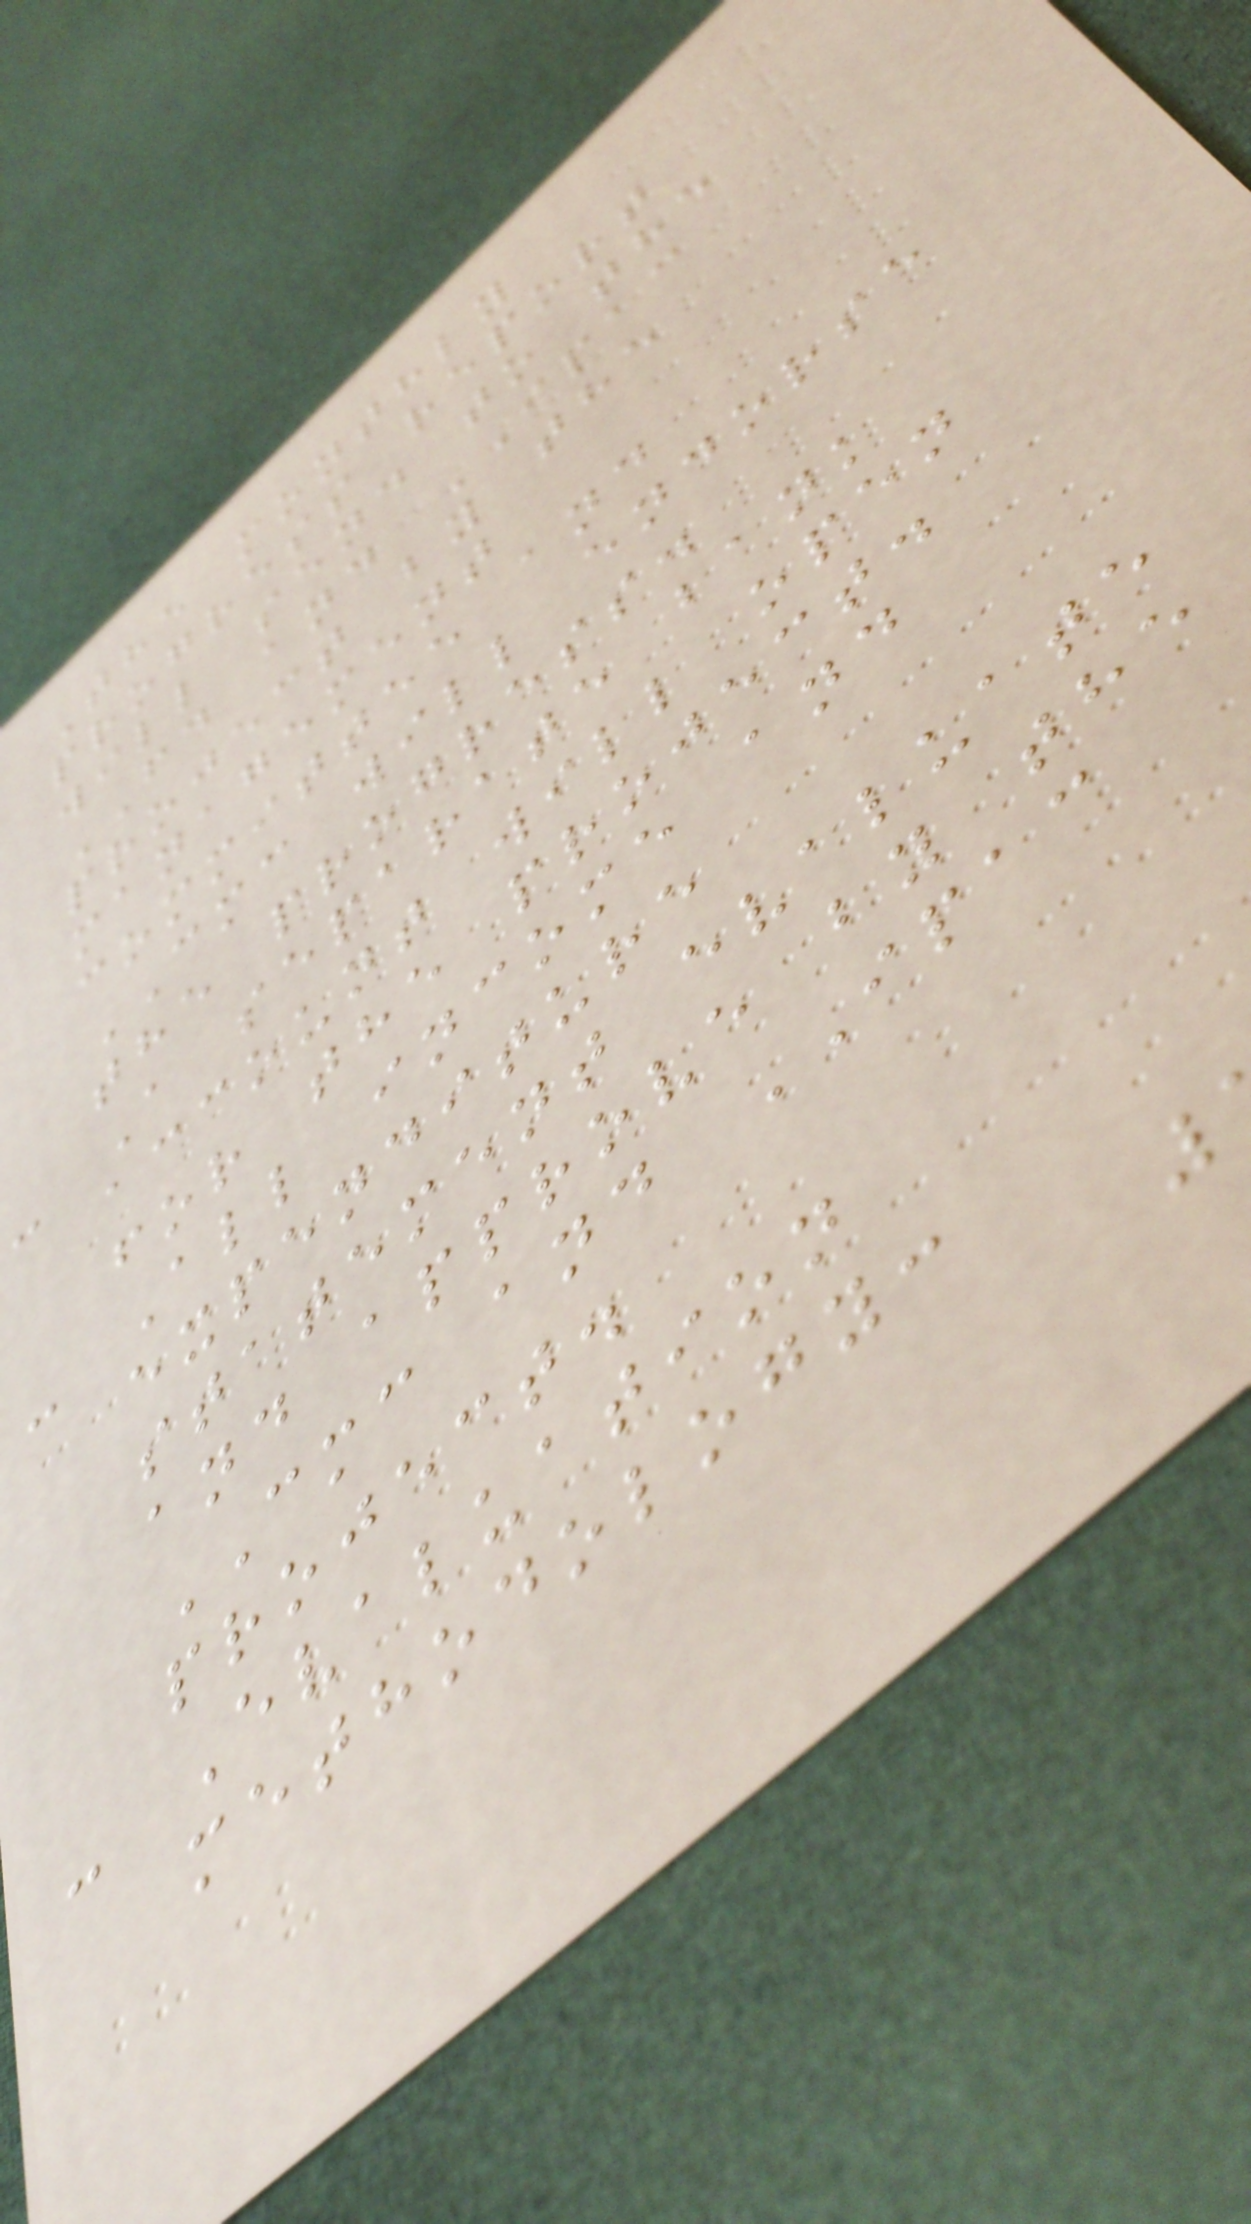The monthly
progress report
will send to the
FD and IPAC
project by the
management
committee and
CMC will endorse
the progress.
- A separate bank
account will open
for the project.
- All income and
expenditure
statement evaluate
and approve by the
CMC and IPAC
project.
- Evaluation
methodology:
